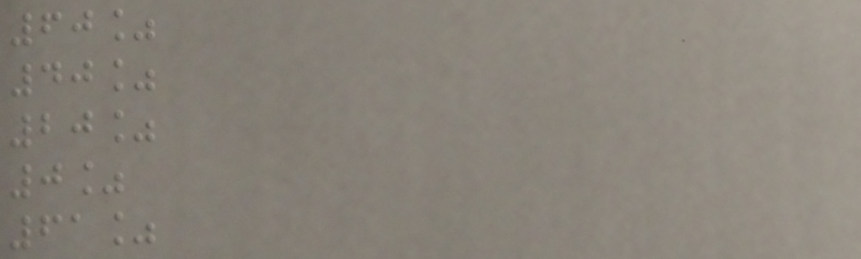60%
40%
20%
0%
61%
